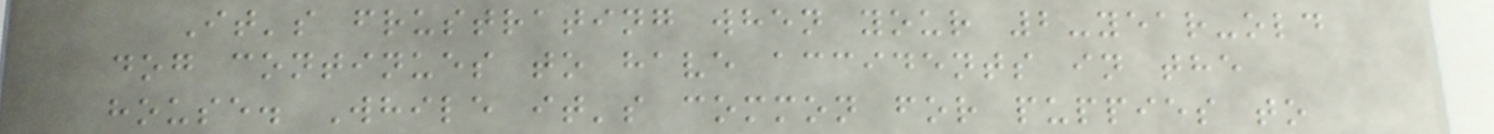It's frustrating when your 2-year-old
dog continues to have accidents in the
house. While it's common for puppies to
